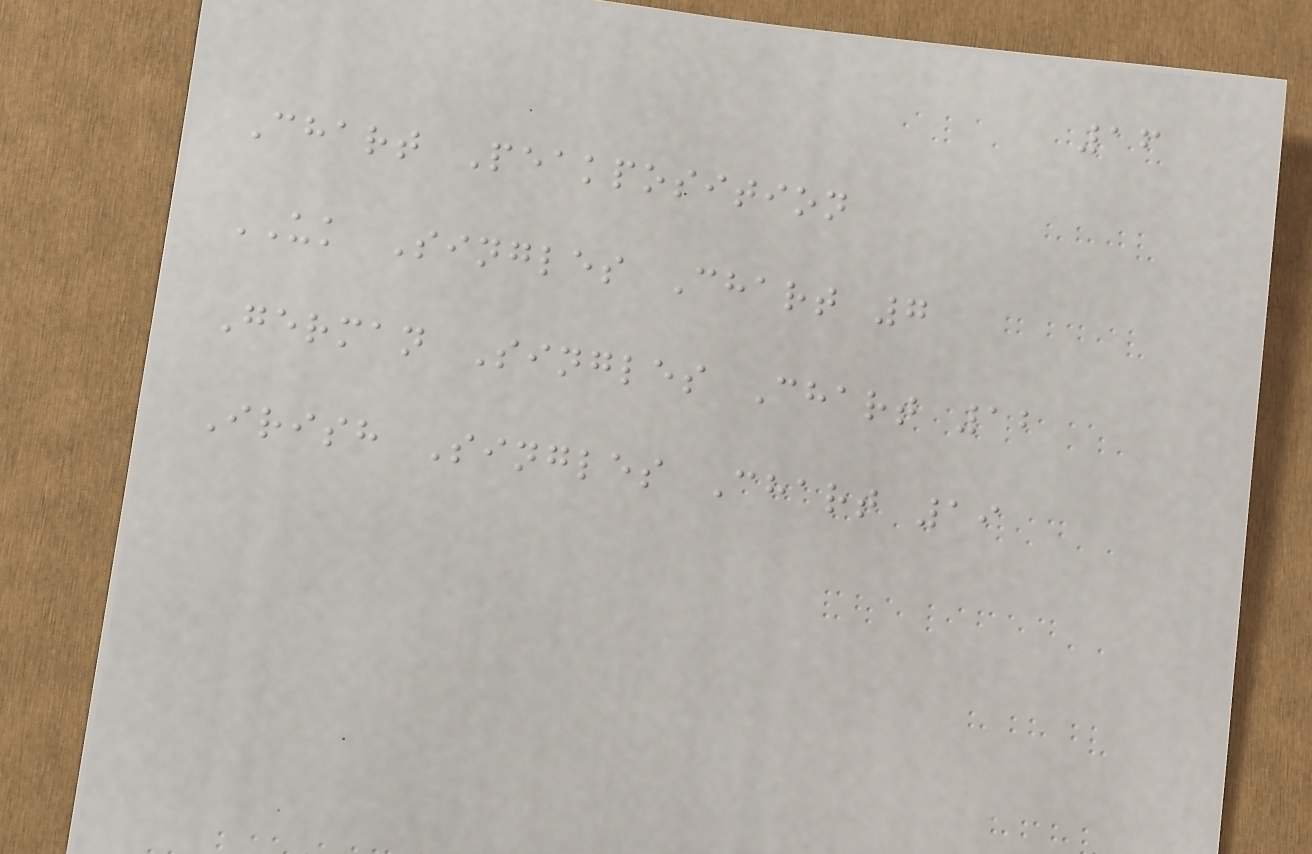16
Chart Peakposition
UK Singles Chart 7
German Singles Chart 12
Irish Singles Chart 19
